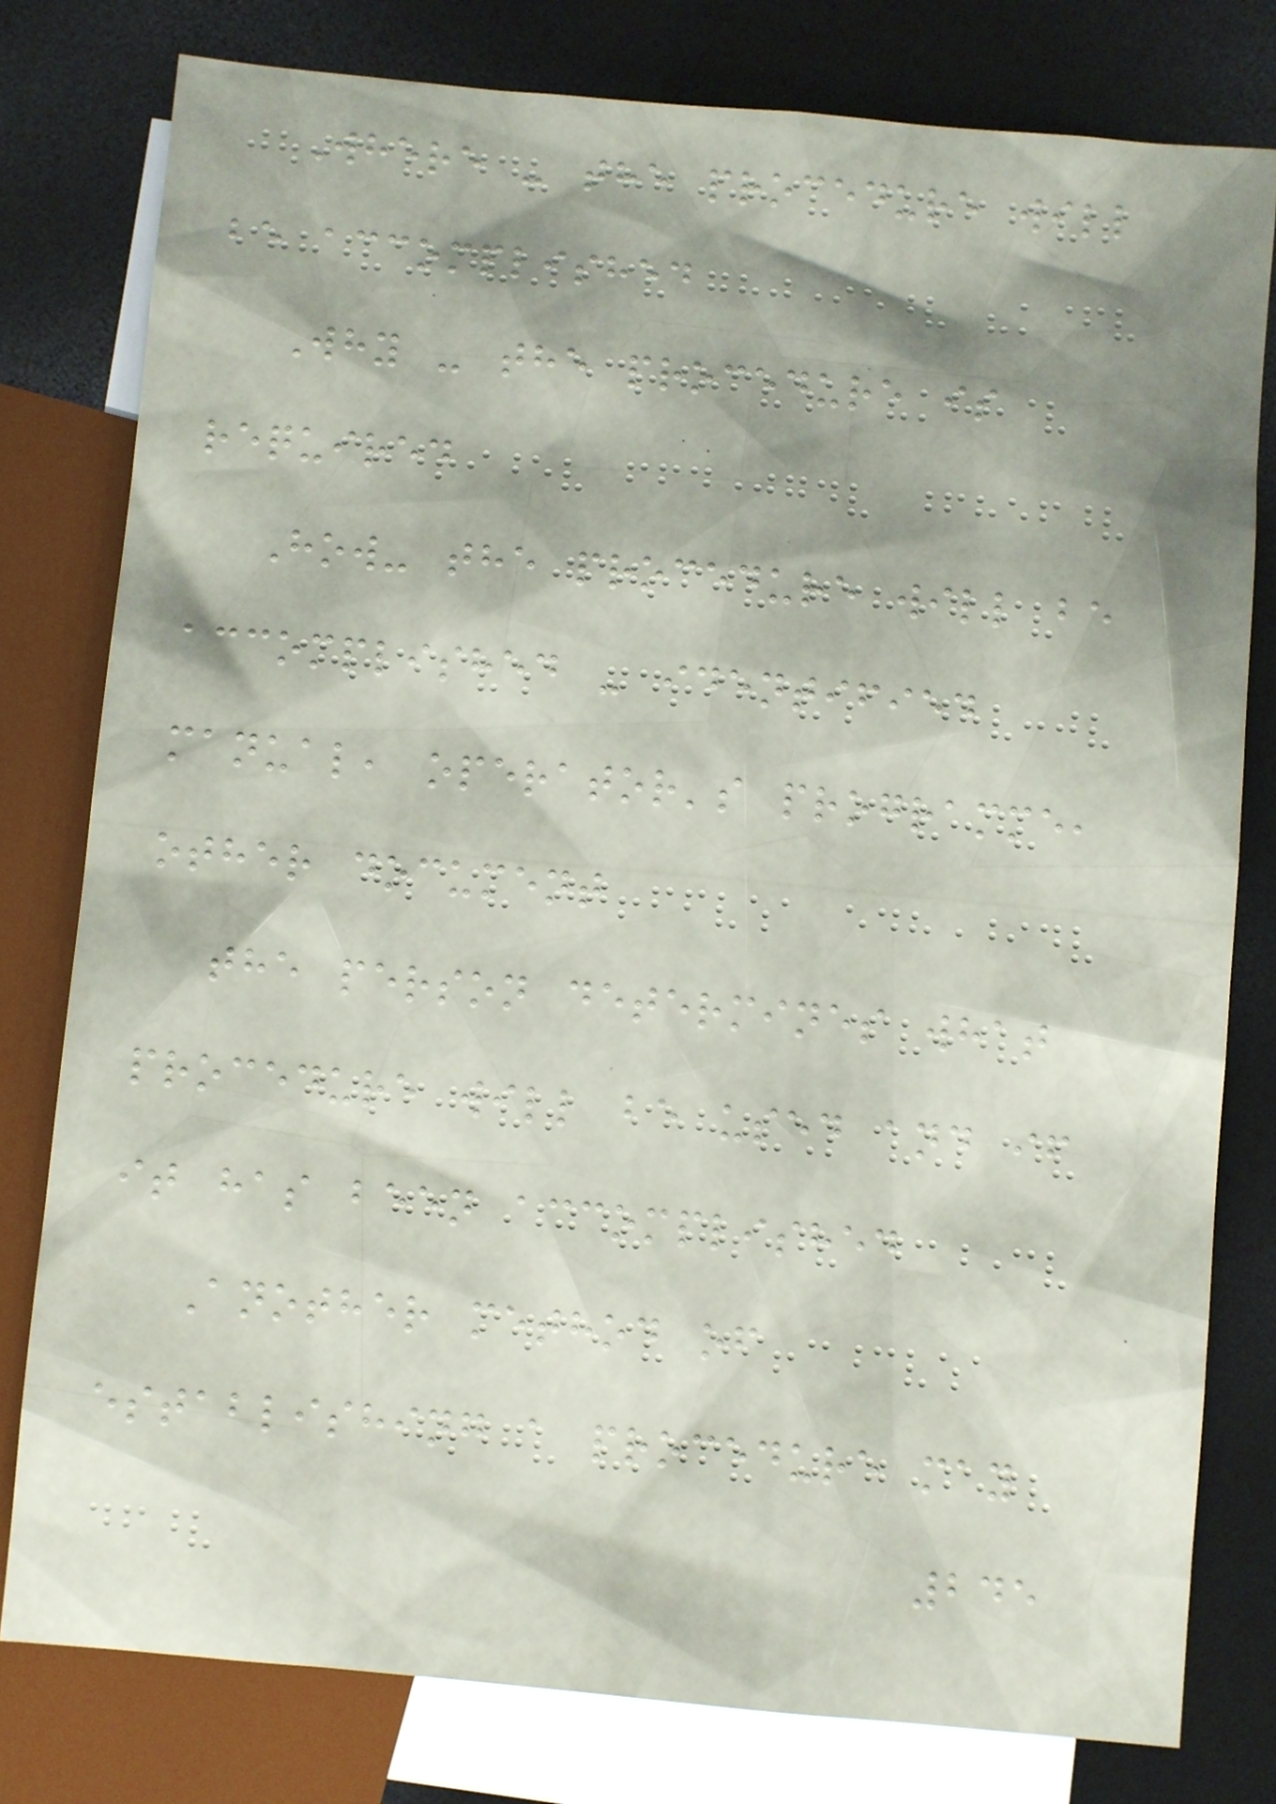Where - the procedure will
be accomplished
Why - the procedure is
required
How- the procedure will be
accomplished - identified
manual, operator's programme,
other document
the person determines what
procedure will be used and if
it has been accomplished
Another method of
establishing a procedure may
245
